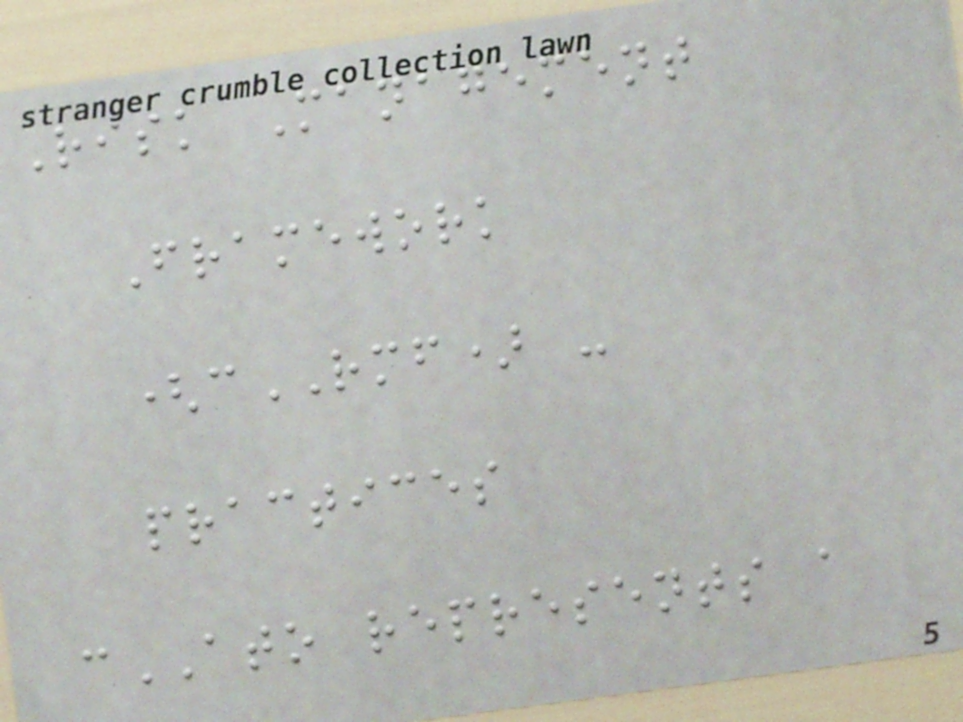Risk Management
Framework
(cRMF) -
practices
cATO represents a
